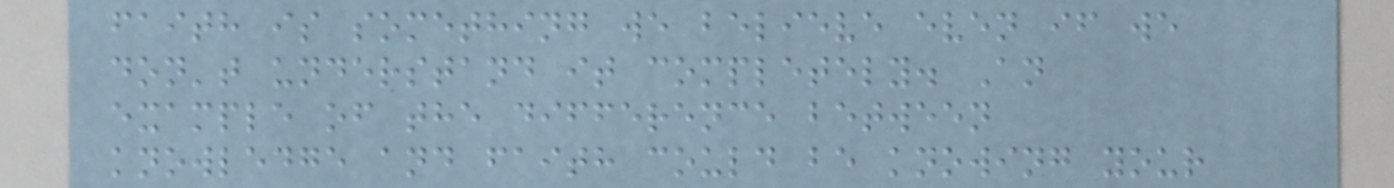faith is something we believe even if we
don't understand it completely. An
example of the difference between
knowledge and faith could be knowing your
